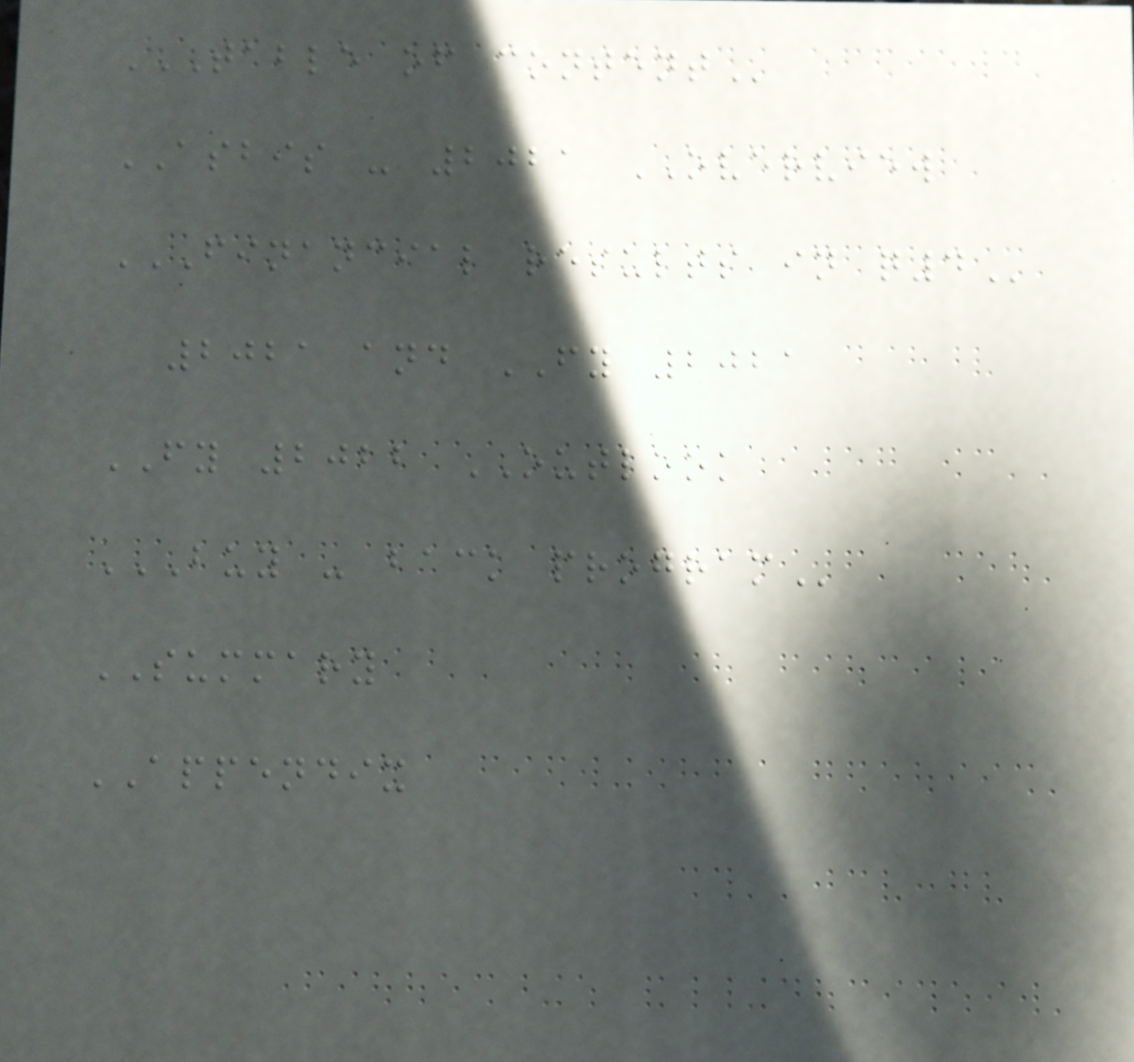TABLE OF CONTENT
ASBIS - 2021 OVERVIEW
FINANCIAL RESULTS IN Q4
2021 and FY 2021
FY 2022 OUTLOOK
BUY - BACK PROGRAM
SUMMARY
APPENDIX
